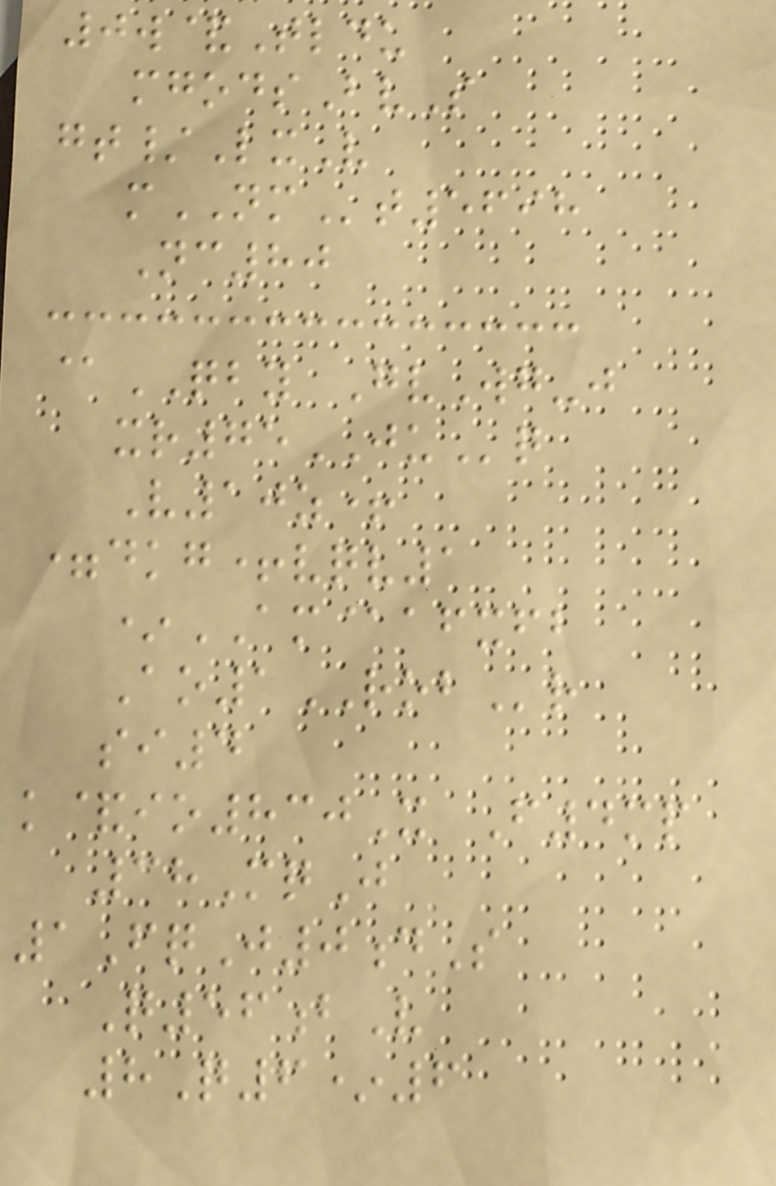0w&Tldu
mgodsBvS
gt/LxV
mNMt5698
Nc80
@QBY GvWg-j
xr75JUq
V10z+
=dkg+vqv1
*AM@afxfb
Ao1ROBr
si4
k&io830X F4mp
38MqJ
1FqJ0dS
Q56bV
8Q6*6
